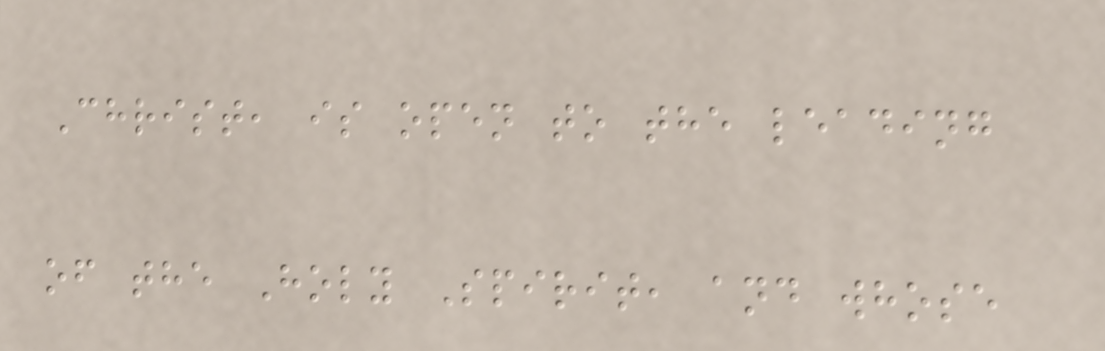Christ, is open to the leading
of the Holy Spirit, and whose
